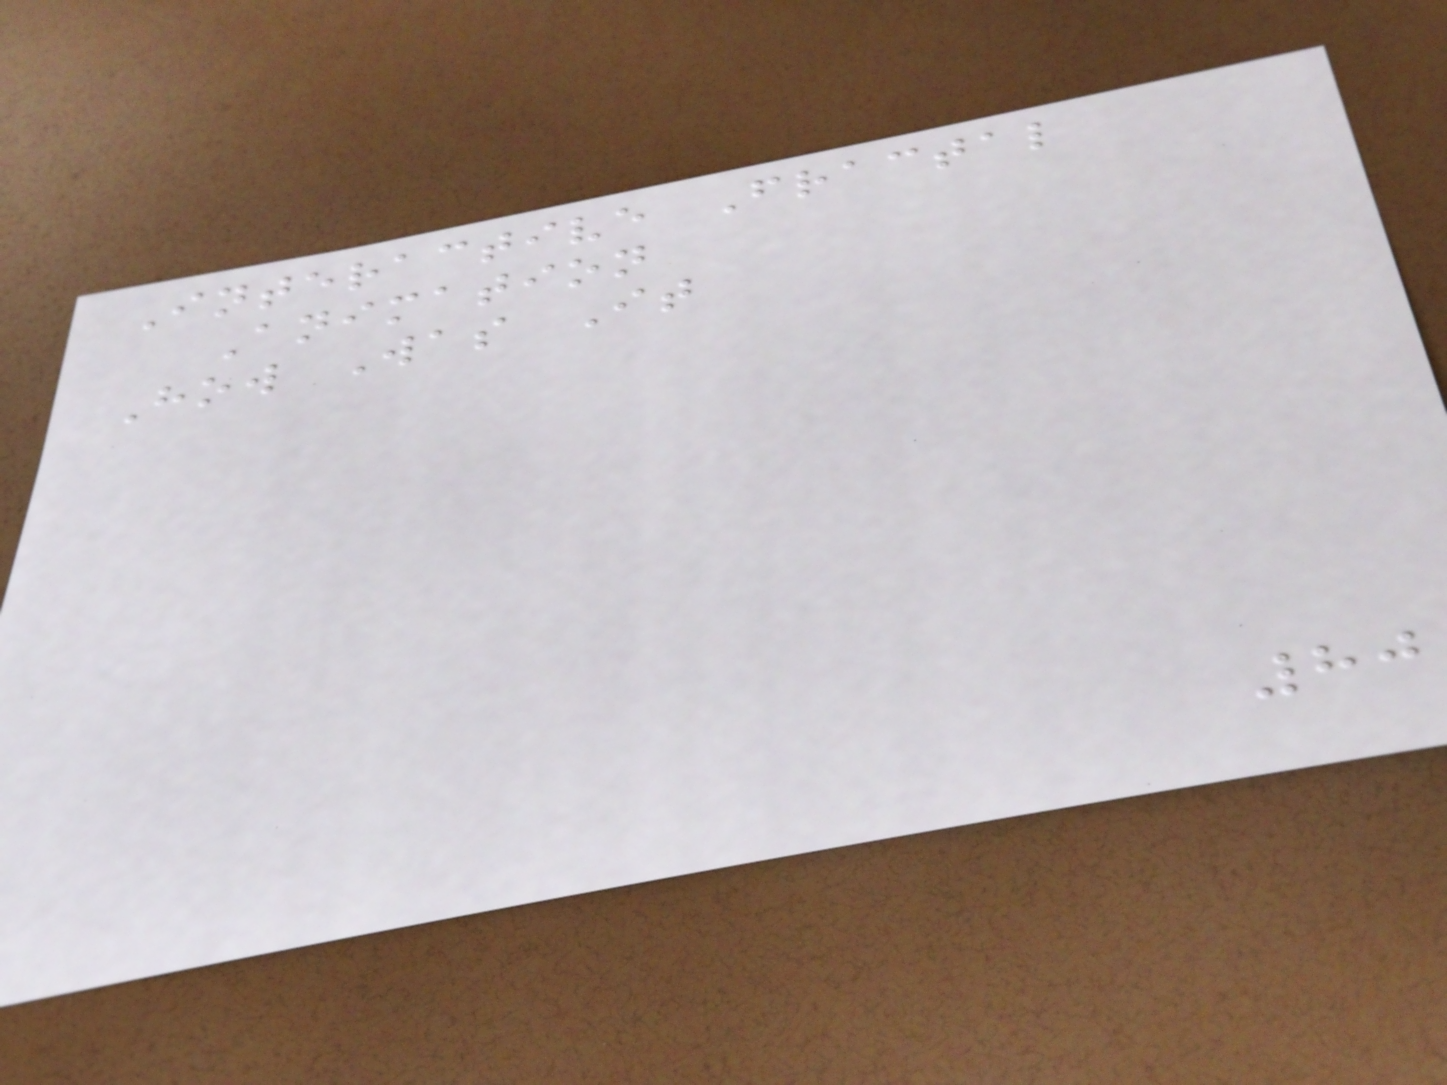Interactive Fractal
Animation
How Was It
80
